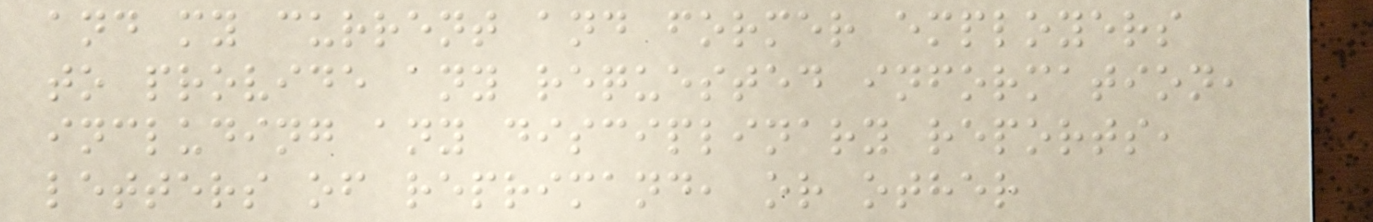and my current and former employers
to provide any requested information,
including any disciplinary reports,
letters of reprimand, or other
